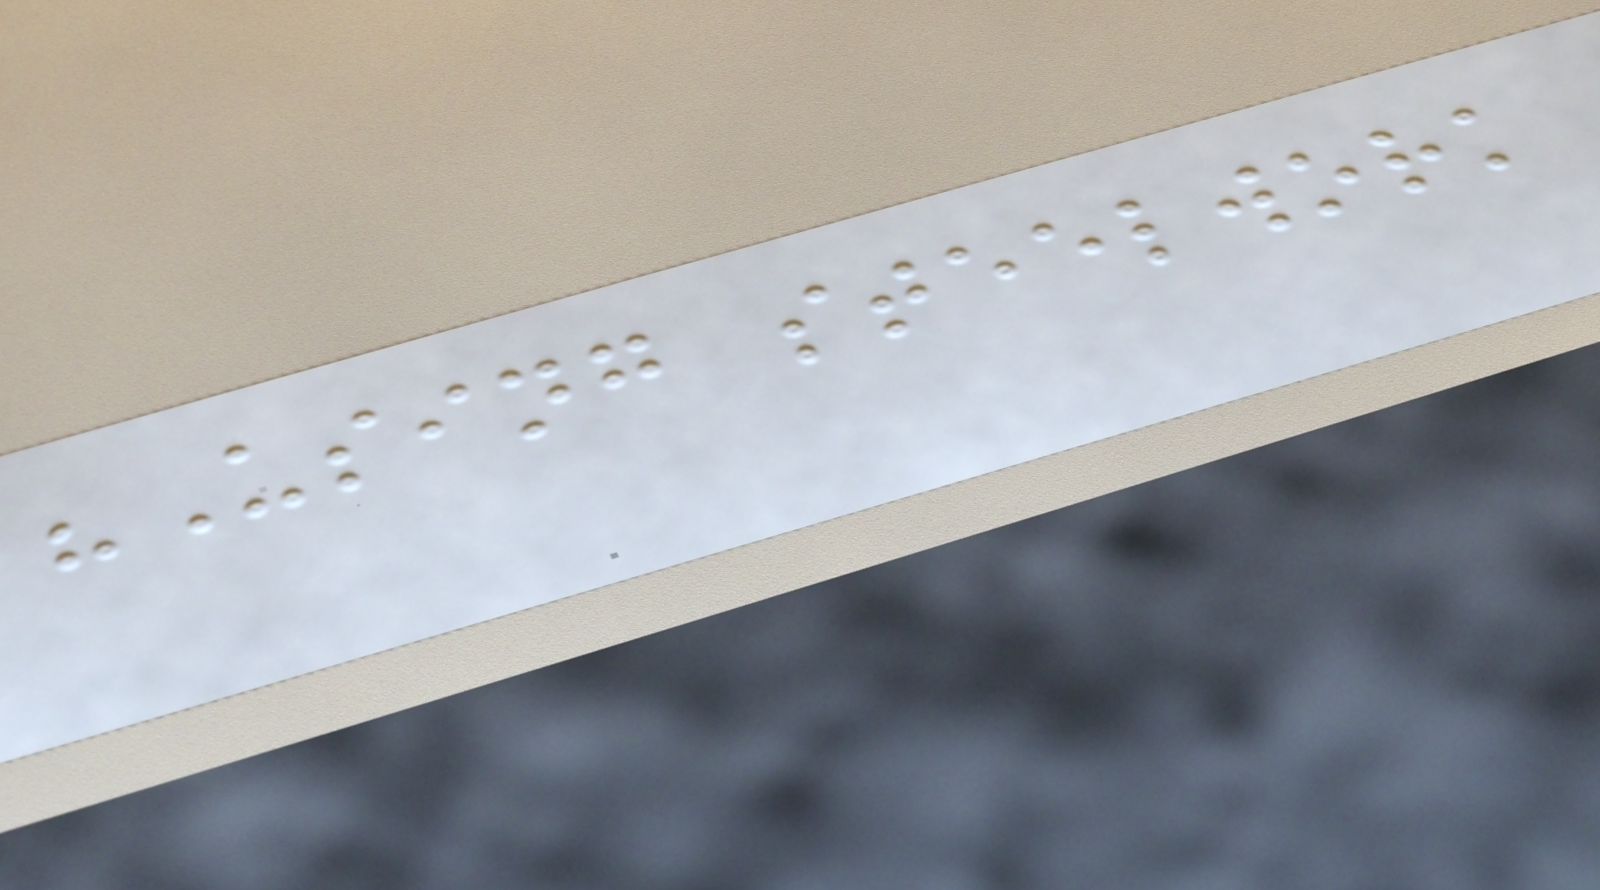"Using steelwork
